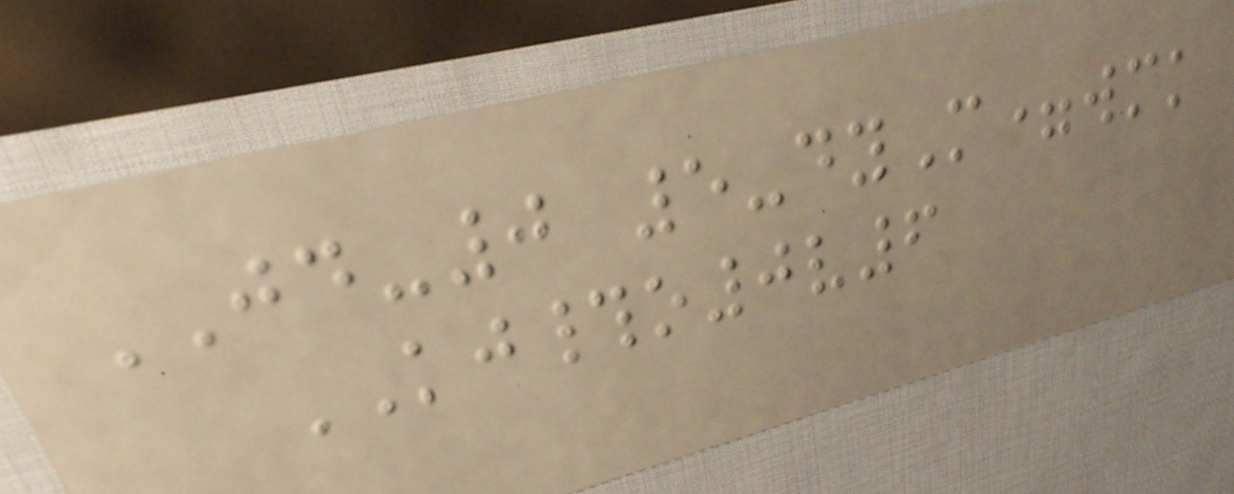JD-0 5-dyM=wmk
KJ#o0v6
